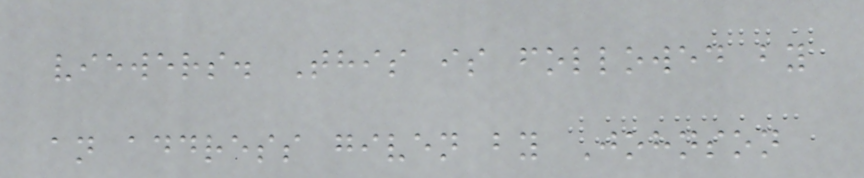viewers. This is followed by
an address given by Johnson
